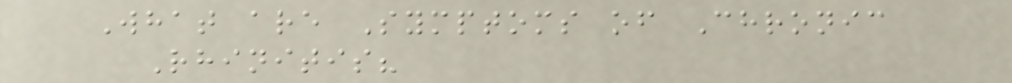What are Symptoms of Chronic
Rhinitis?
